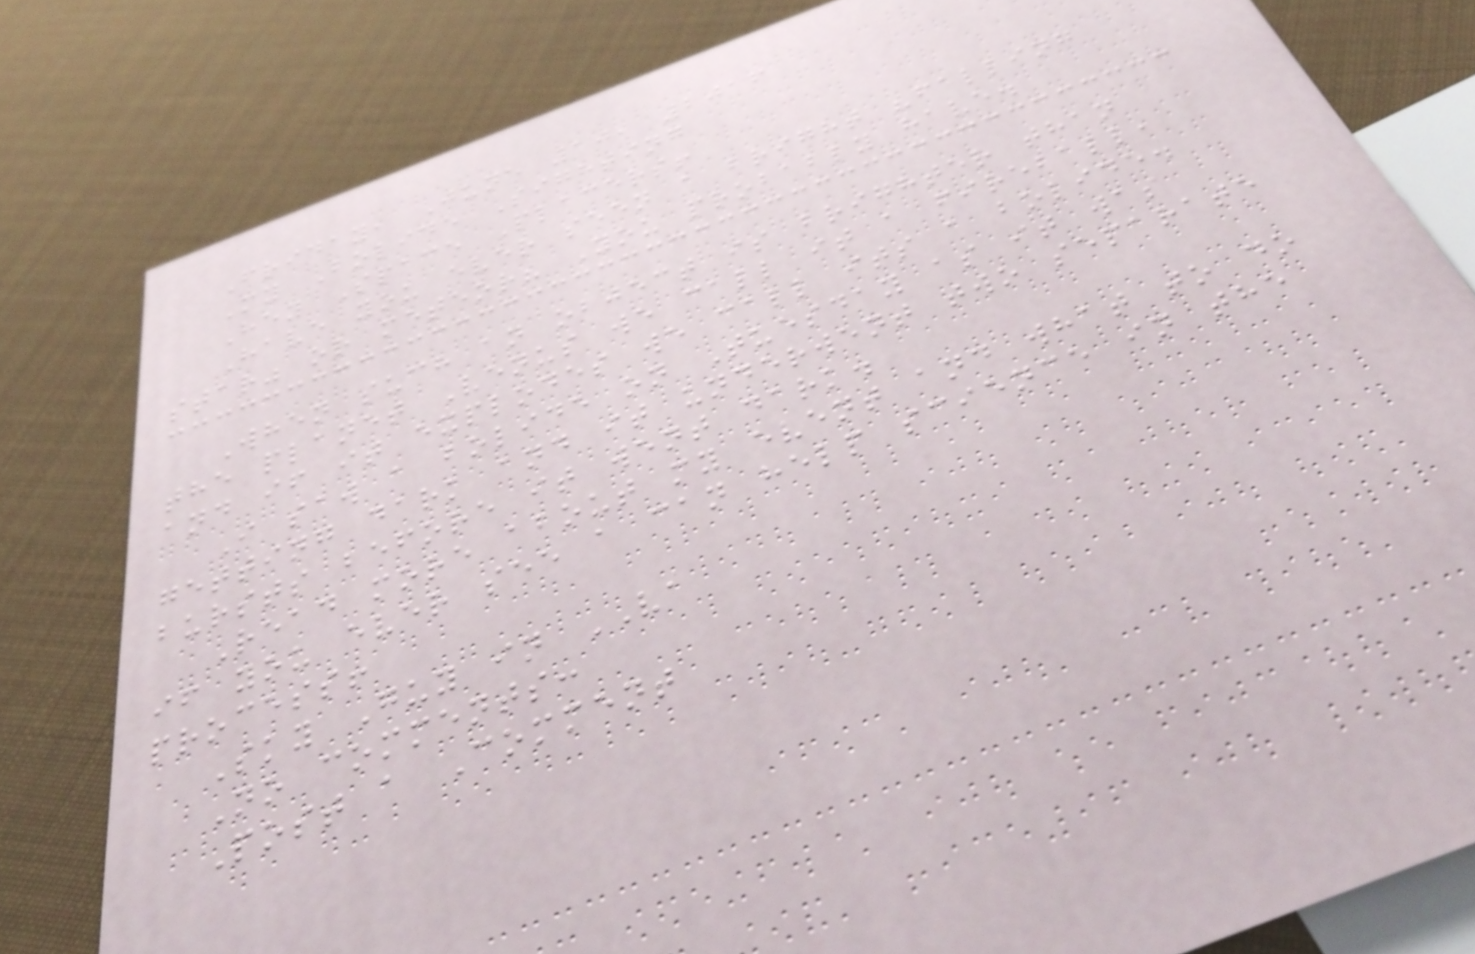Friday, June 10, 2016
My Bolide Sighting
Hey Space Placers!
Have you ever seen a bright "falling
star" or meteor? You probably have.
When such an object is brighter than
the planet Venus we call it a fireball,
and if it explodes we call its a bolide.
I saw a bolide on Tuesday as it was
getting dark and it underwent two separate
bursts before it went dark.
Read more about my event and what to do
if you ever see a can help science in the
process!
Sky Guy in VA
No comments:
Post a Comment
